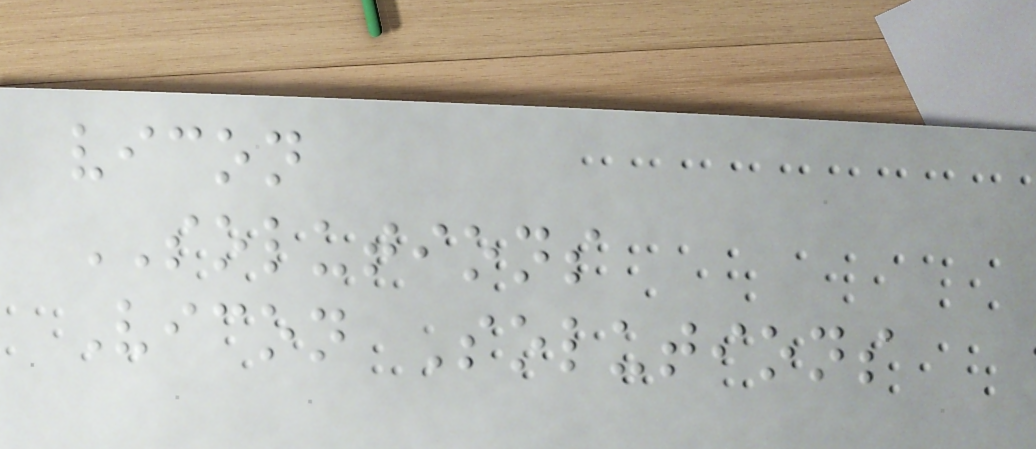vicon
SOLUTIONS
Vicon Solutions
